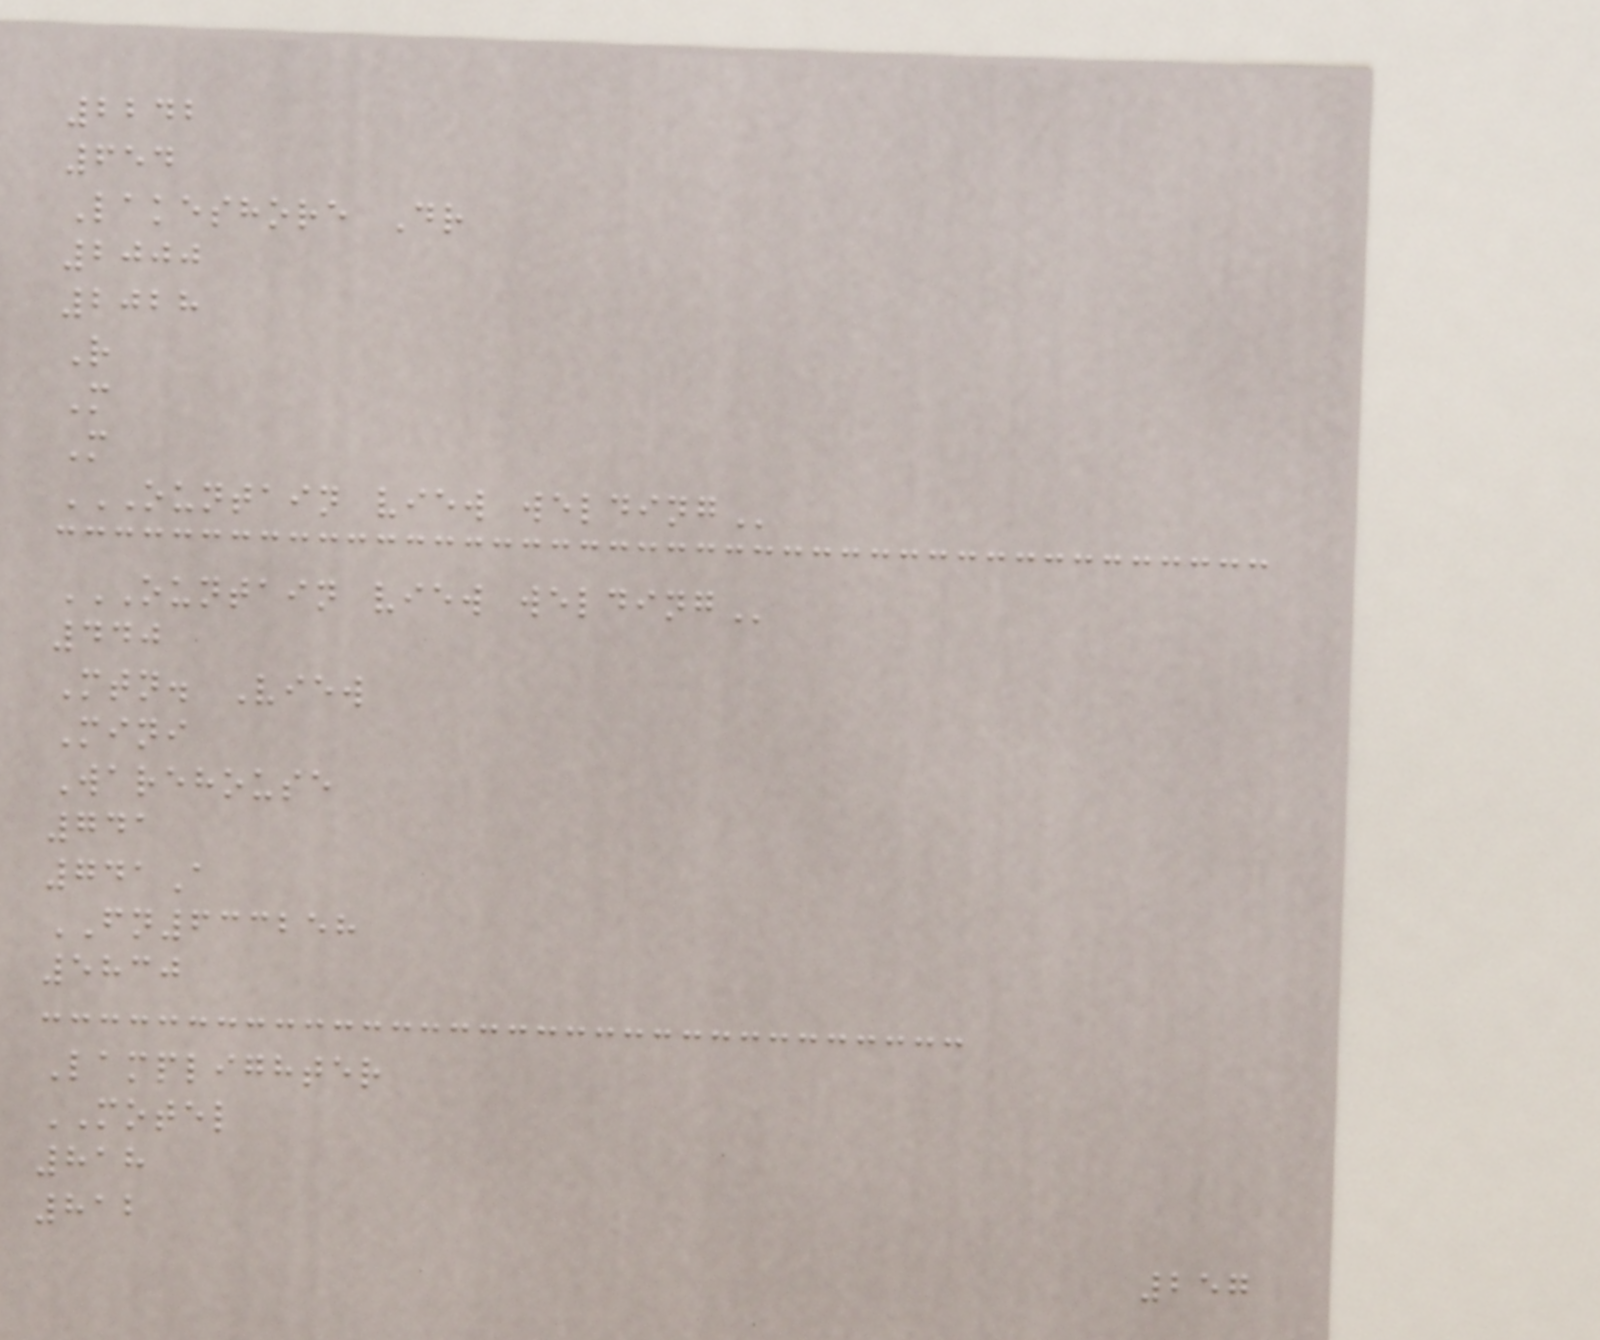2242
654
Lakeshore Dr
2000
2028
R
M
M
OUNTAIN VIEW WELDING
OUNTAIN VIEW WELDING
440
Mtn. View
Mini
Warehouse
741
741A
FN633258
5830
Lamplighter
MOTEL
818
812
257
